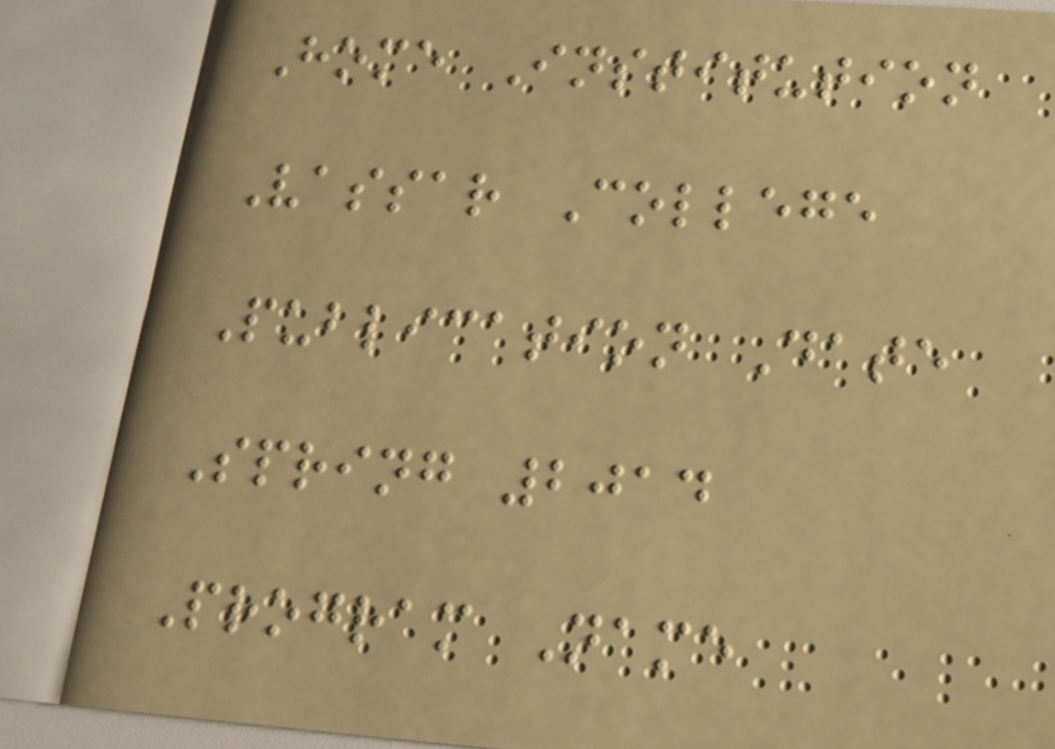Home Institution
Vassar College
Publication Date
Spring 2014
Program Name
